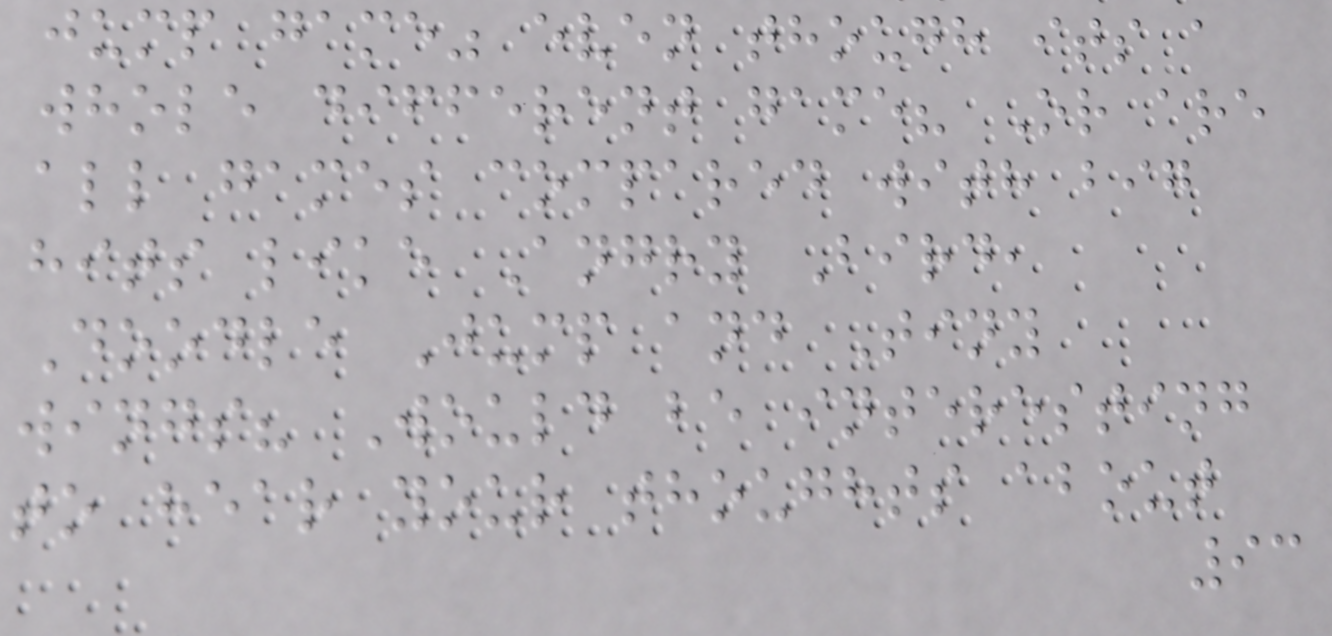jump game" even though its a
whole different game? Or are
all games compared with big
hits like Angry Bird,
Doodle Jump and Tiny
wings? Would be interesting
to hear your thoughts about
93
